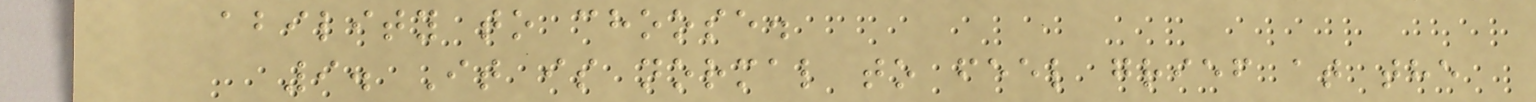ability to choose.
9. It is normal to feel grief at the
